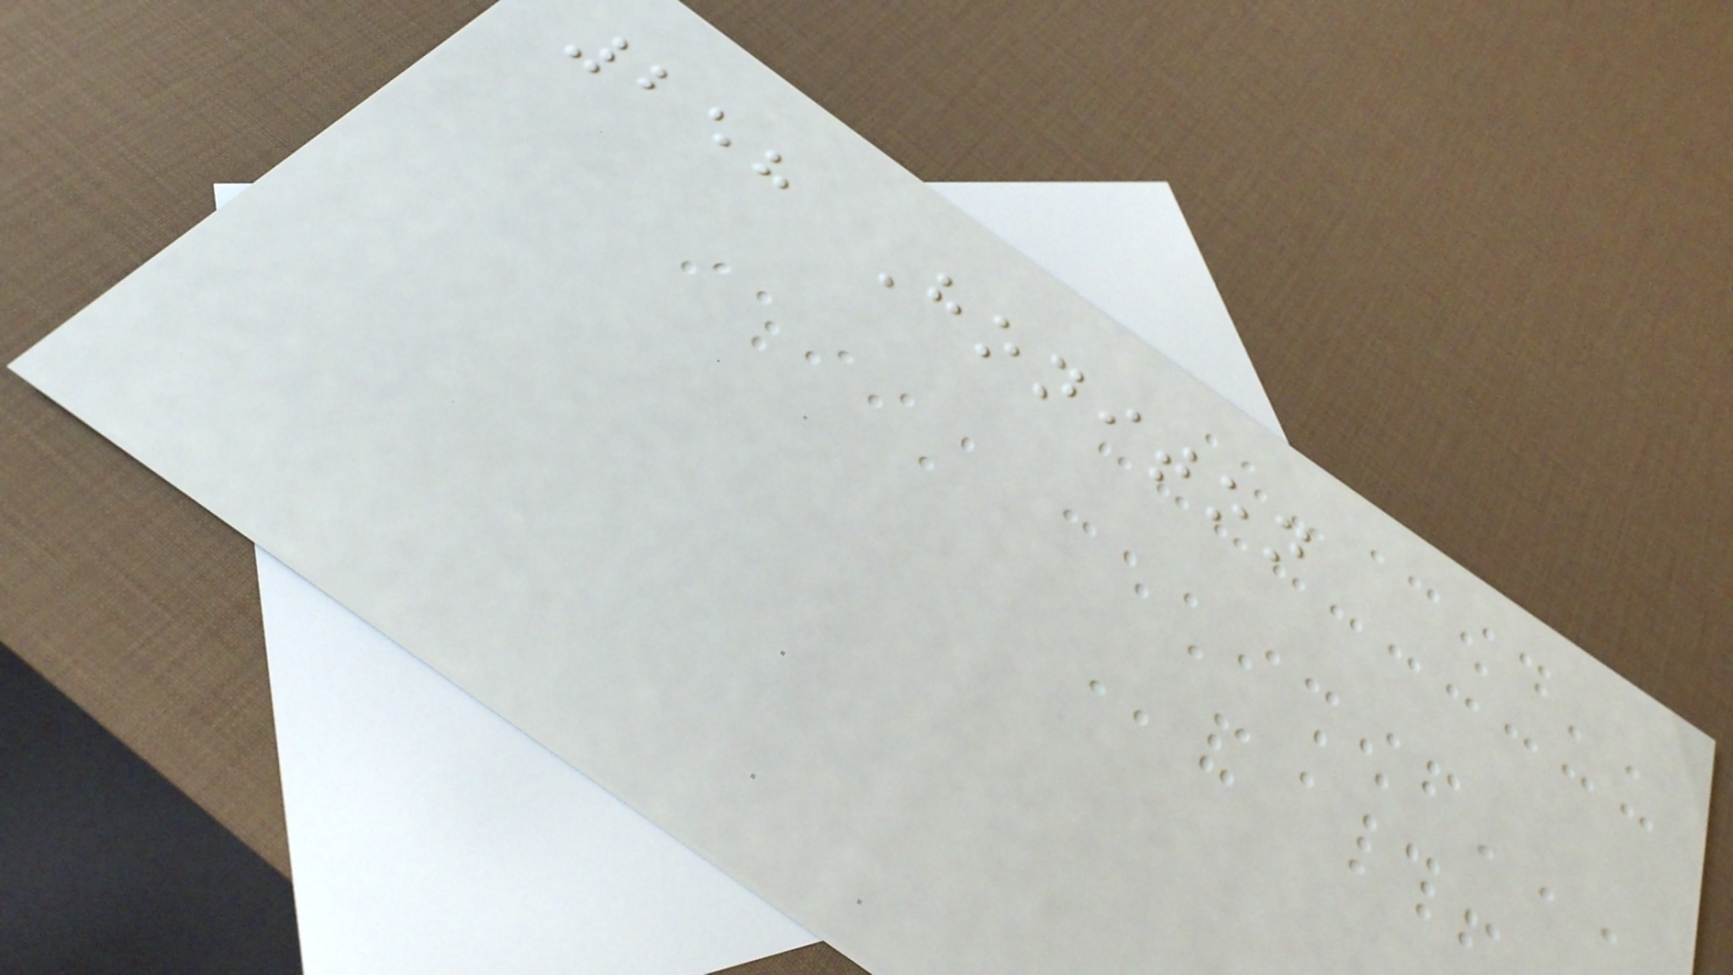258 Honiton
